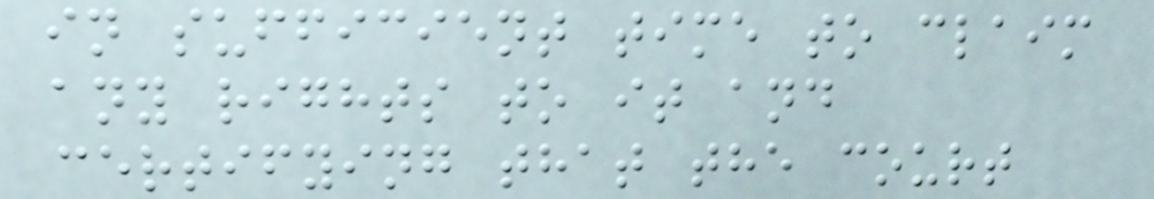in sufficient time to claim
any rights to it and
certifying that the court
